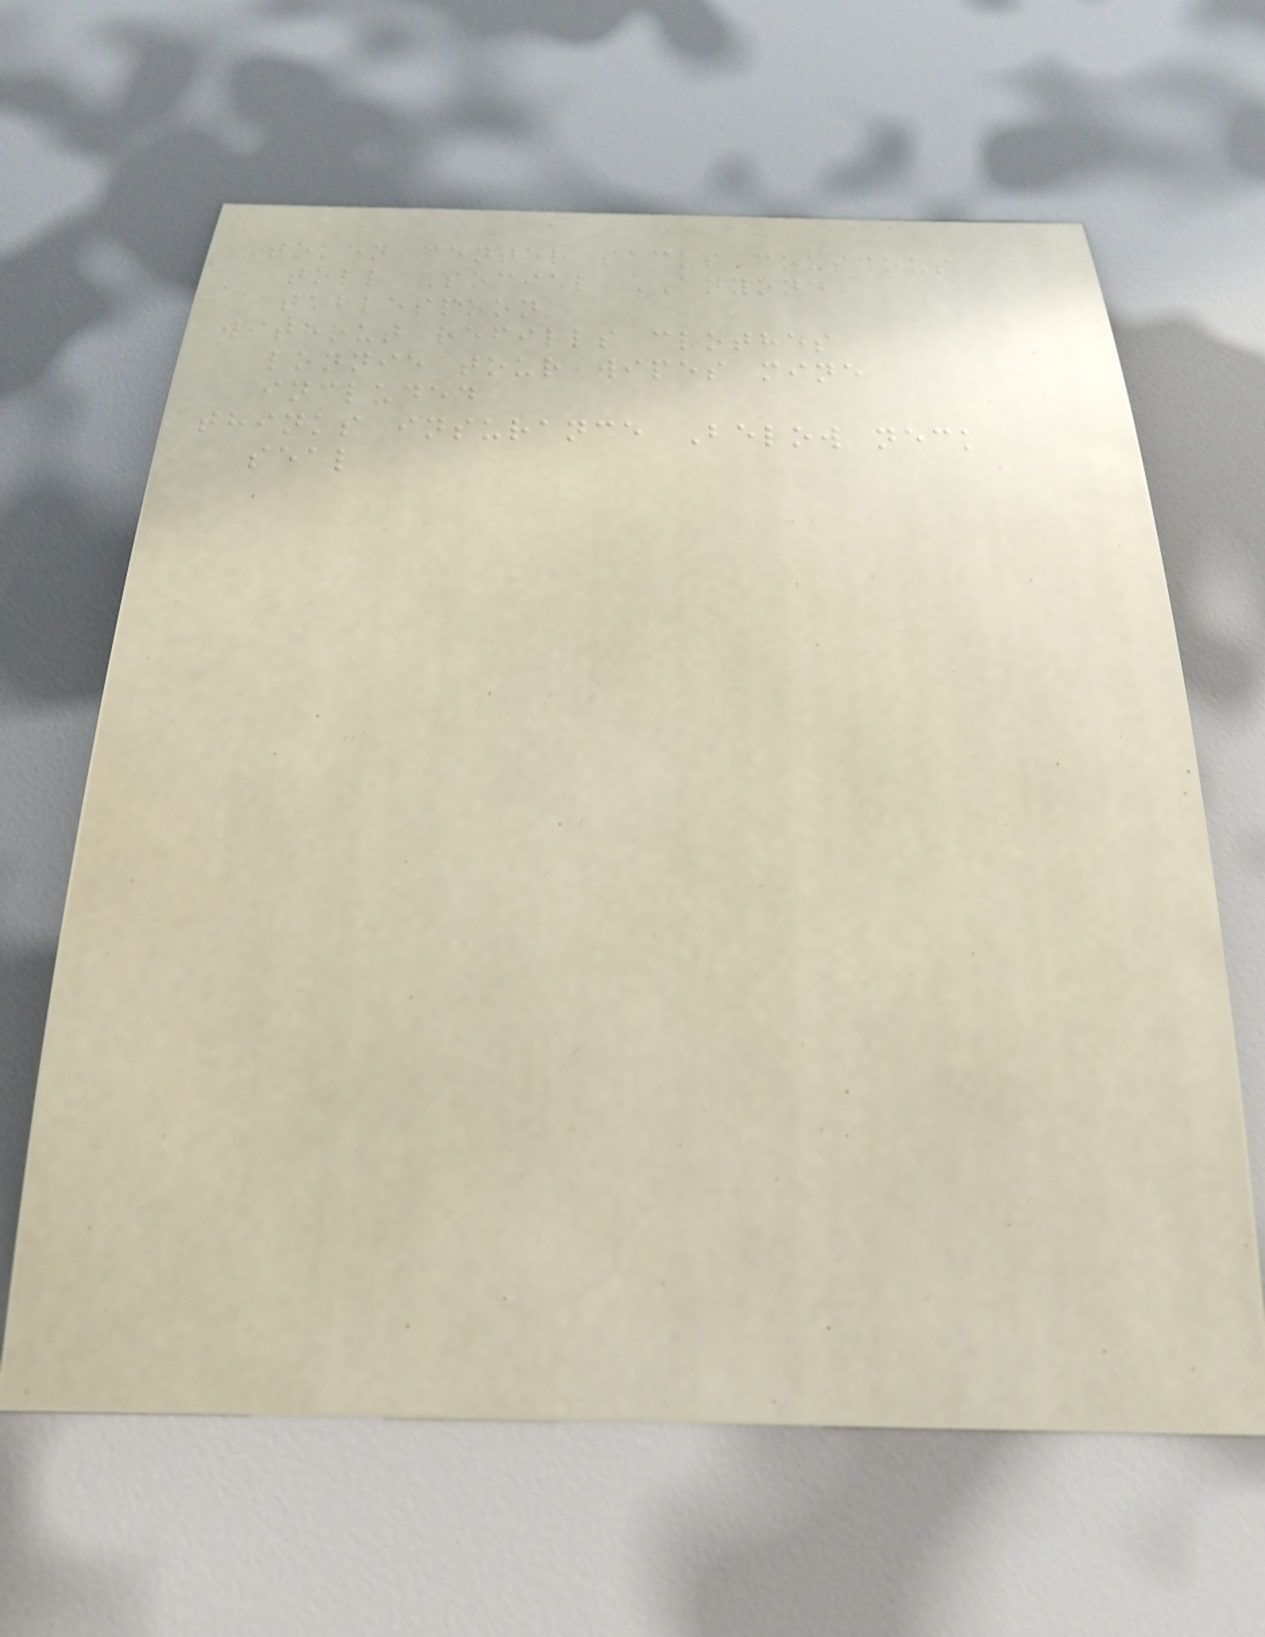Token center sacks couscous
toll Social ANYONE
tablespoon
without refills clothes
lonnie tour wipes mine
included
thinks insurance Below neck
seal
